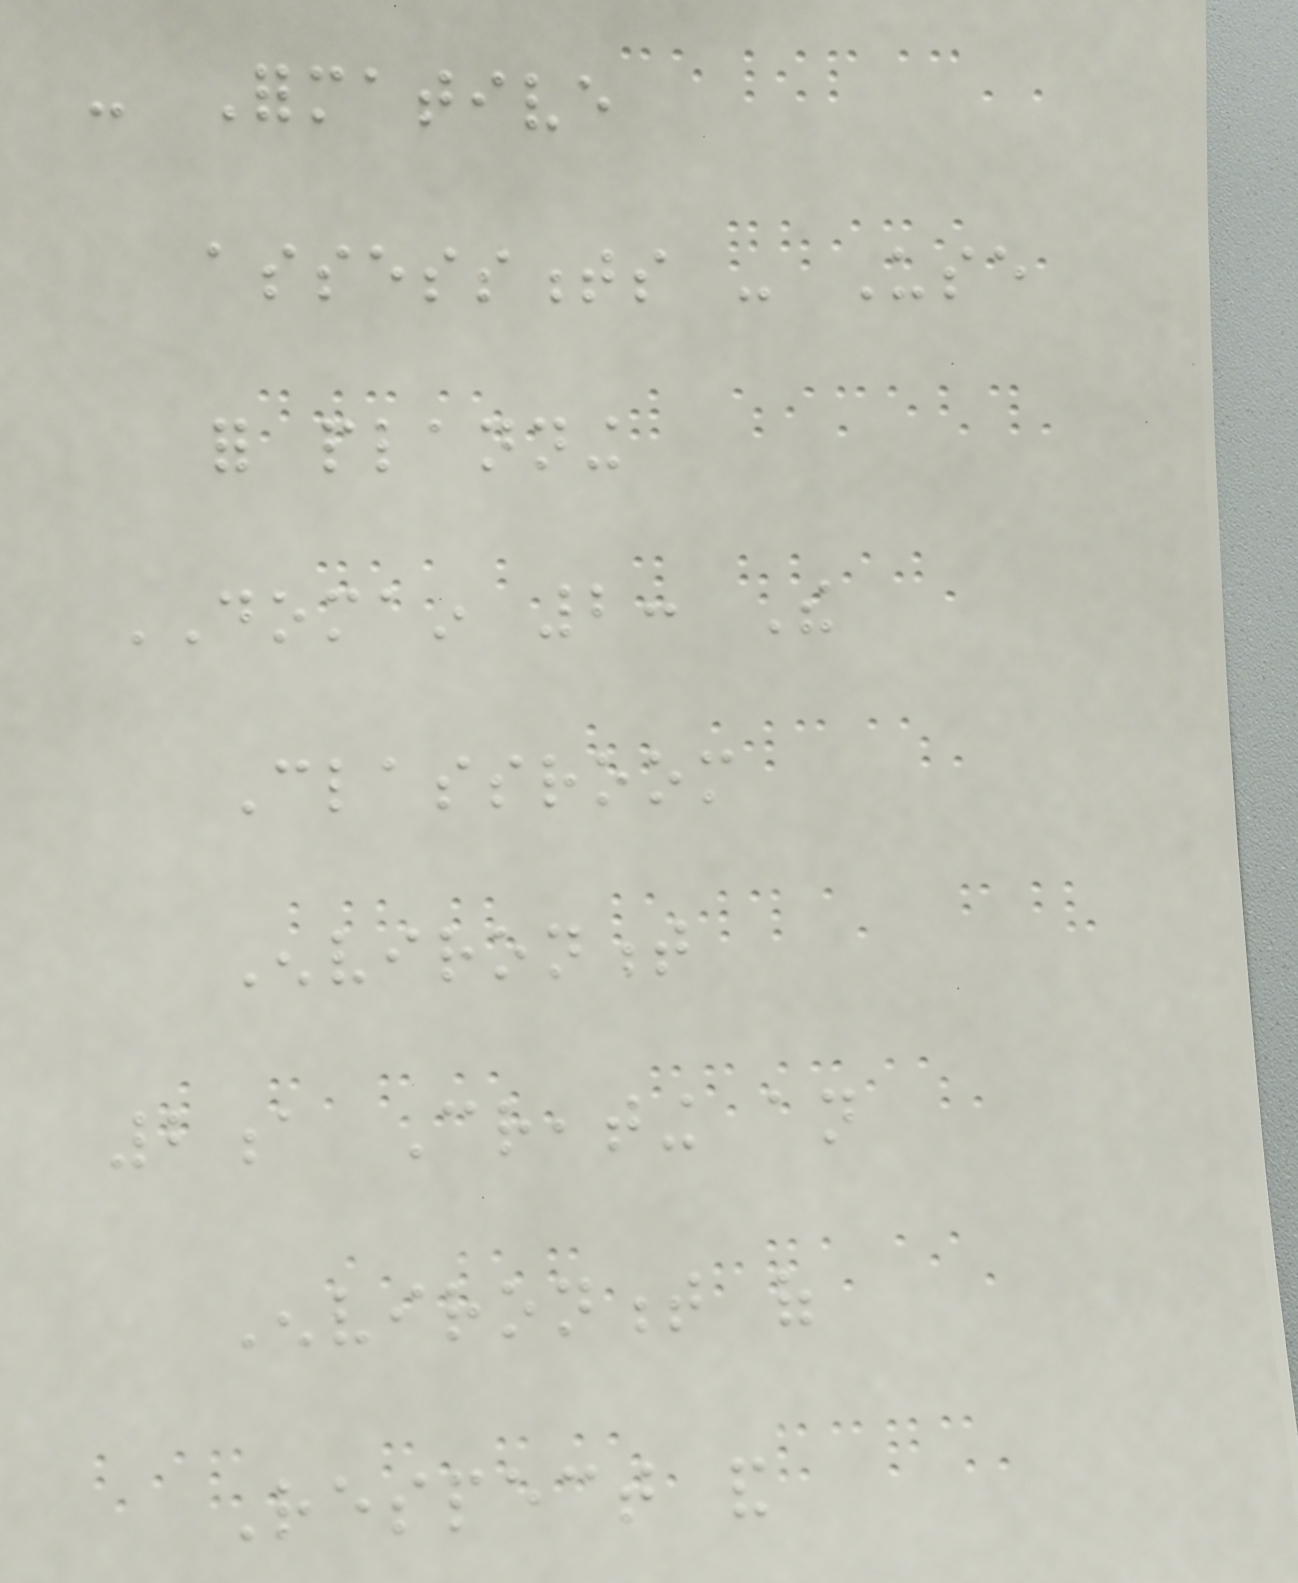- Formative
assessments - Use
for planning
DOMAIN 2: The
Classroom
Environment
2a Creating an
Environment of
Respect and
